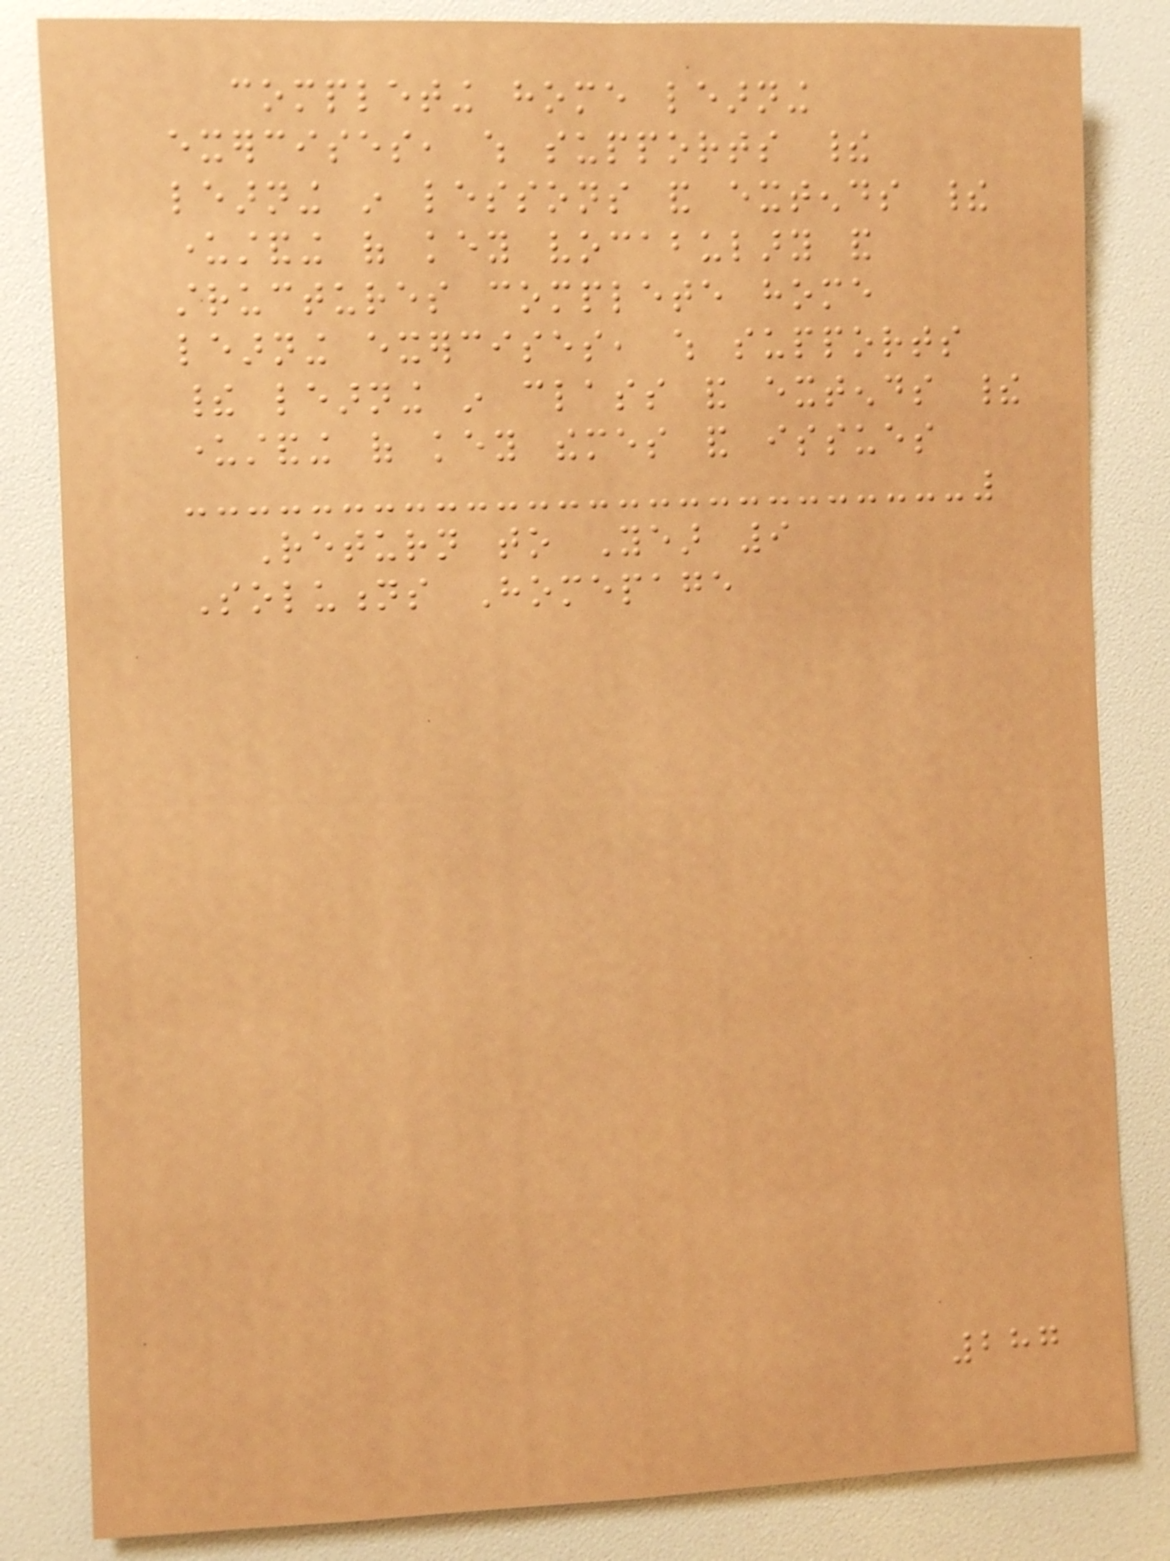completing home learning
exercises, which supports their
learning in lessons and extends their
understanding of key vocabulary and
structures complete home
learning exercises, which supports
their learning in class and extends their
understanding of key themes and issues
Return to Year 9
Solutions Homepage
287
